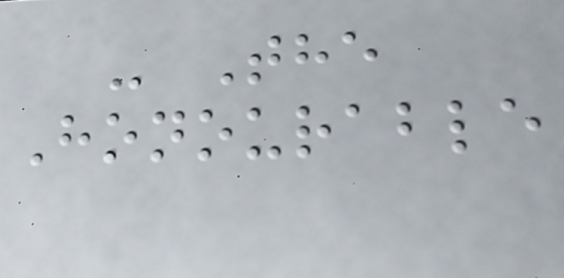- The
Honourable
